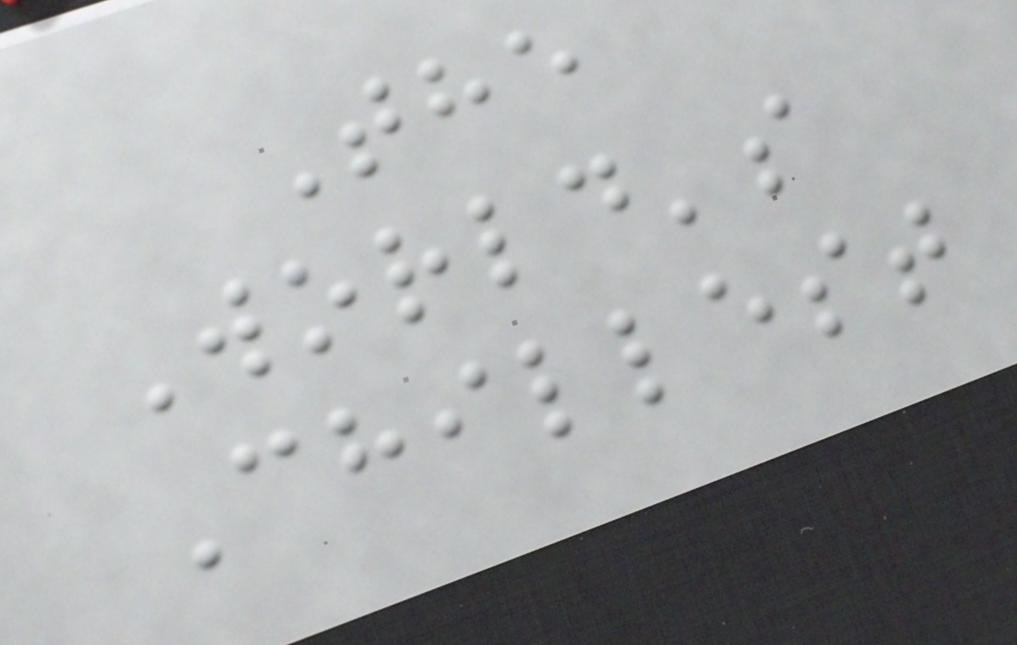The
World's
Chillest
